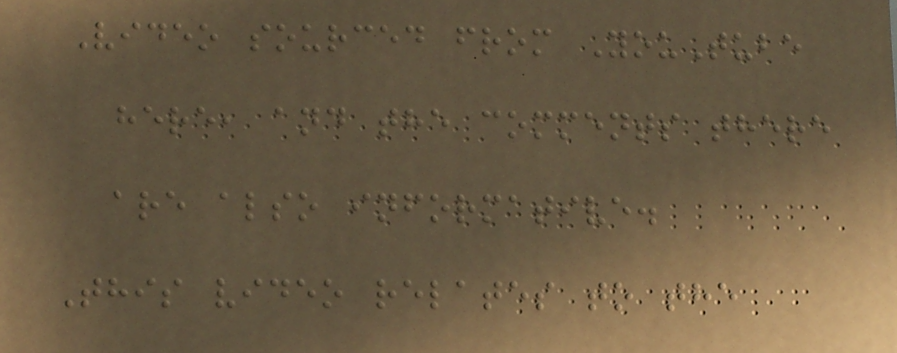Video sourced from YouTube
here, and the comments there
are also informative.
This video relates to the
